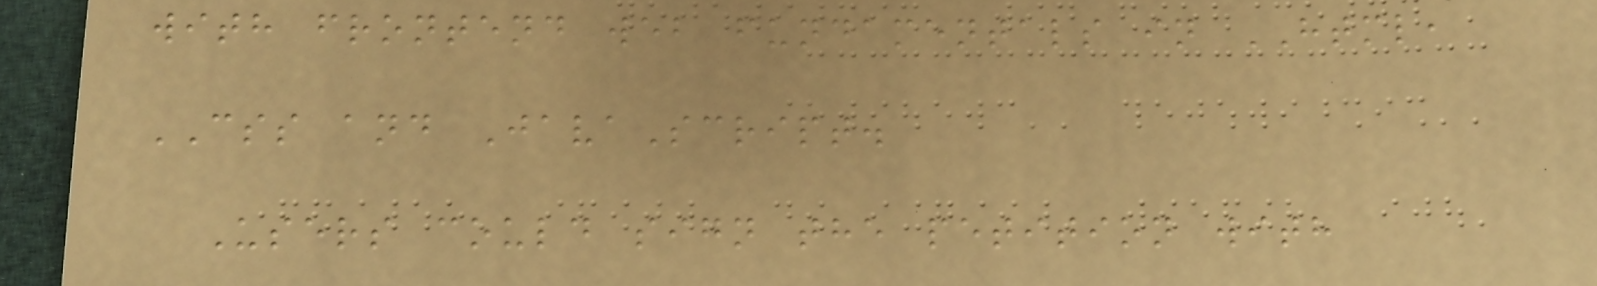with frontend web fundamentals in HTML,
CSS and JavaScript.
Users could sign the petition with
